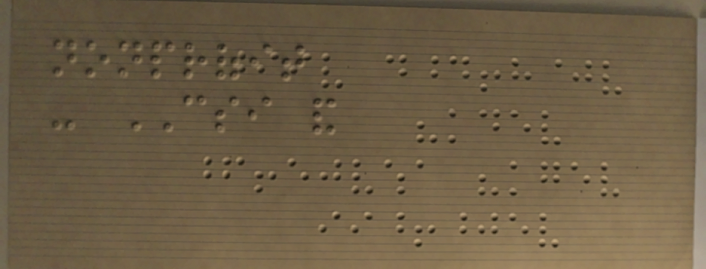nonprofit
- CSI and
